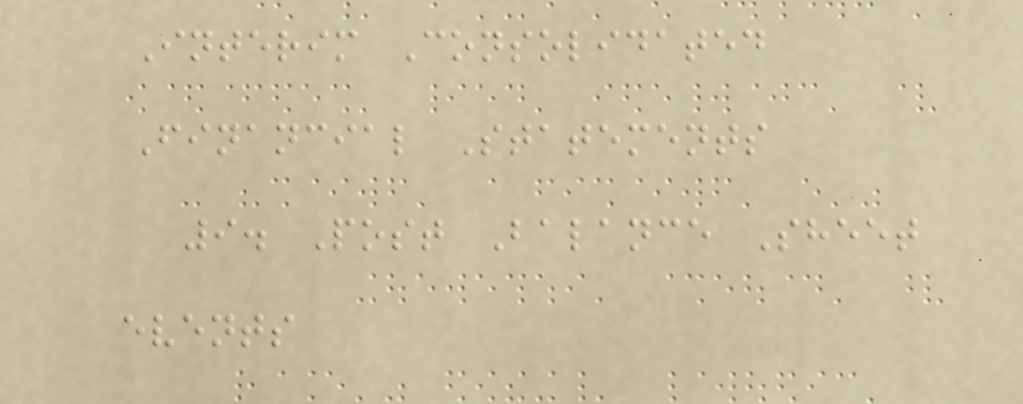Interim Consolidated
Financial Statements
9. Post Balance Sheet
events
